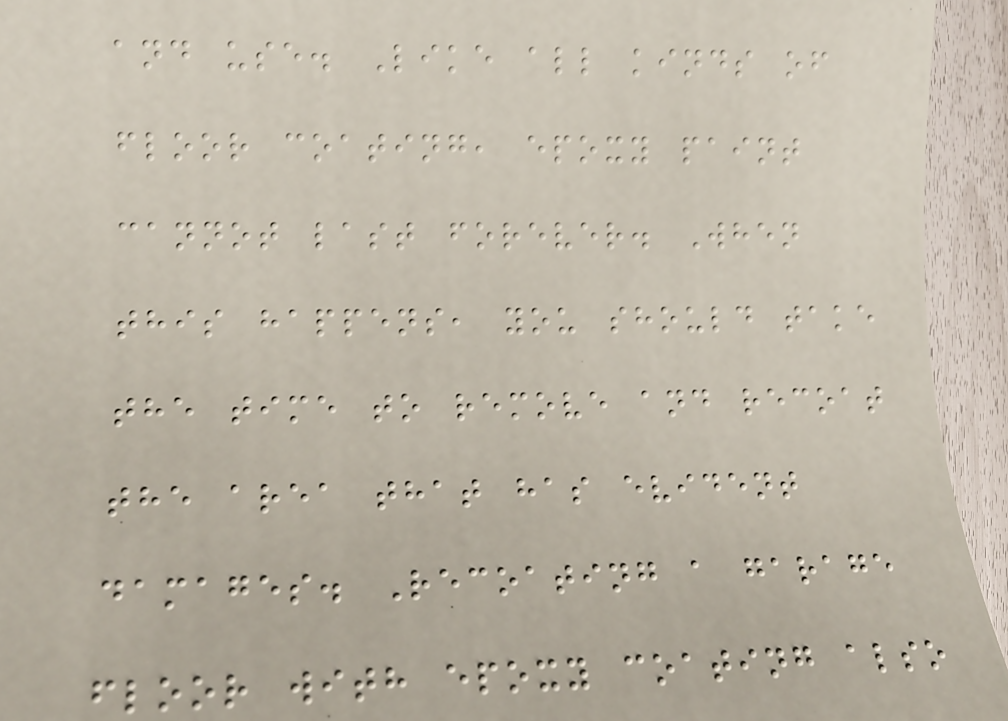and use. Like all kinds of
floor coating, epoxy paint
cannot last forever. When
this happens, you should take
the time to remove and recoat
the area that has evident
damages. Recoating a garage
floor with epoxy coating also
